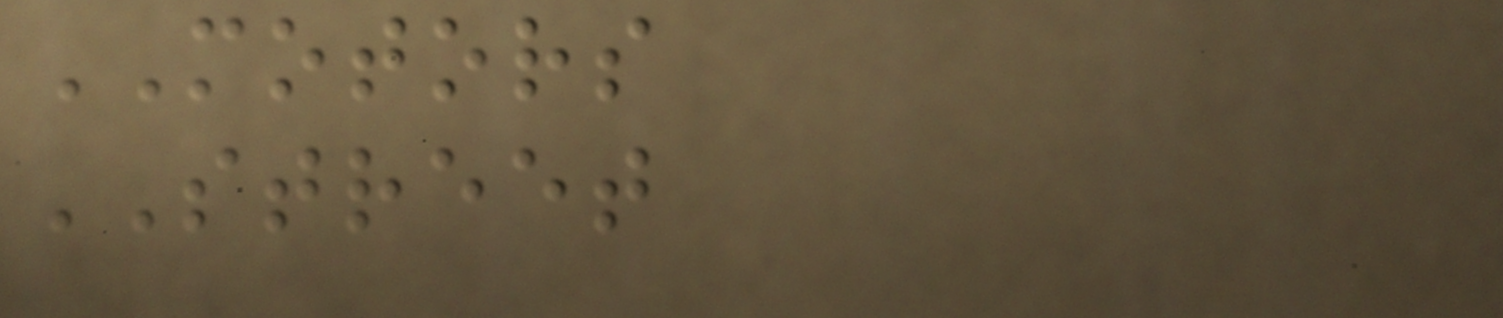MOTORS
STREET
